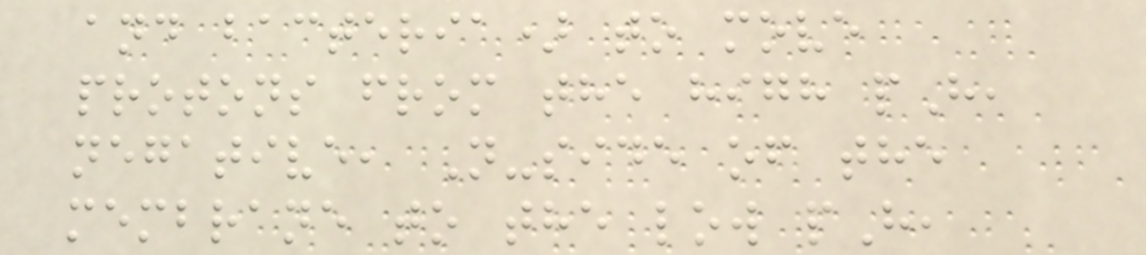and bacteria) to move
protons from the high pH,
negative, N-side of the
membrane to the low pH,
